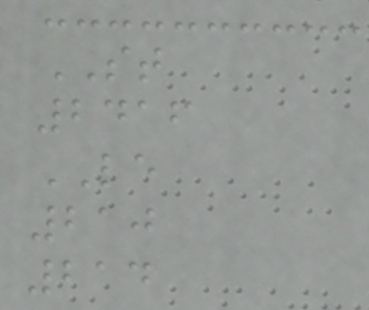ST
2416
LE
210
214
